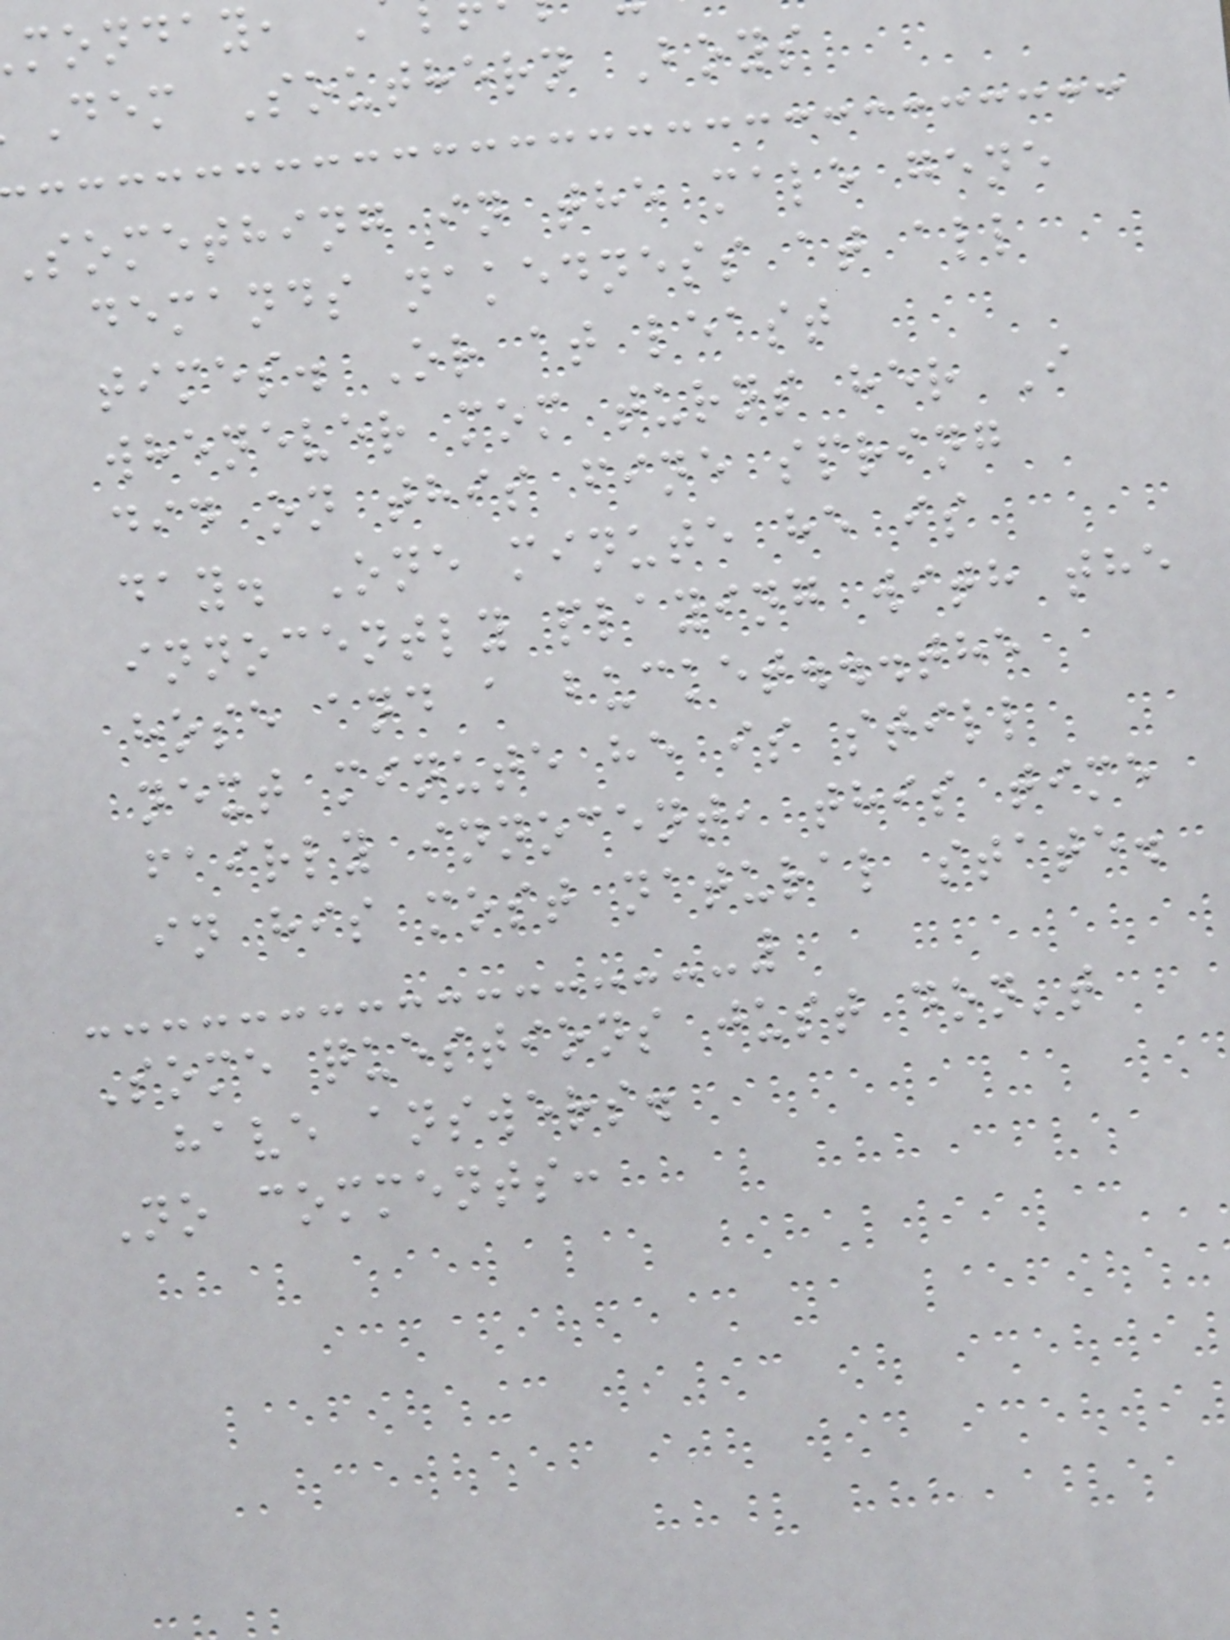monday,
Dem Southern Boys
Something in the male gene
demands nakedness at all
times. Or at least
whenever mom turns her I
did on this fine spring
day. One minute he is
innocently playing with the
hose and a bucket...the
next minute he is still
fairly innocent, this time
in his most natural state.
Some questions just don't
have answers.
No comments:
